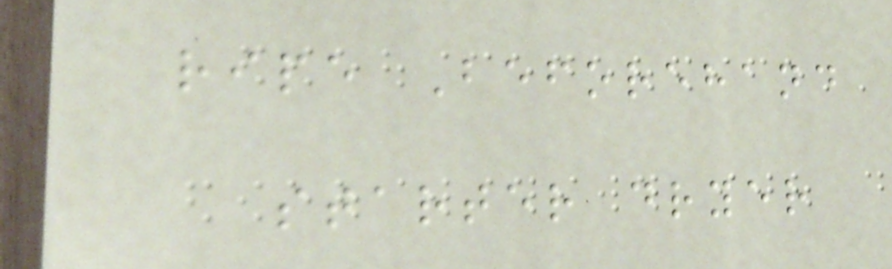ripe Beforehand
starter dryer
